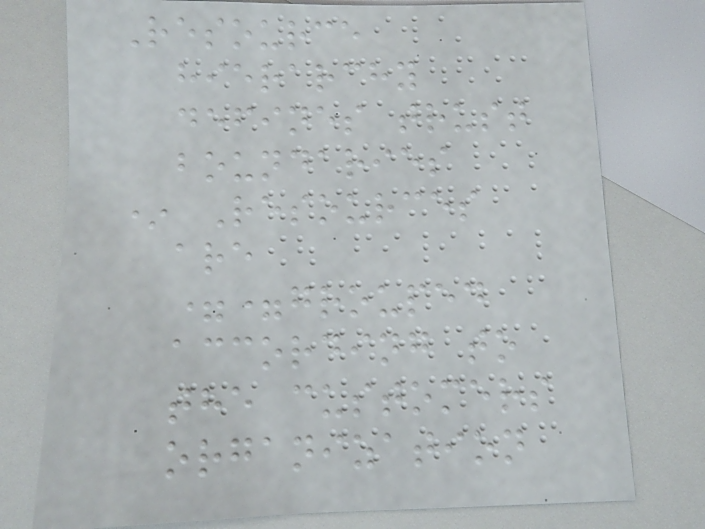Resource
hierarchy
defines trust
boundaries
* Resources
are
==grouped
according to
the customers
organization
